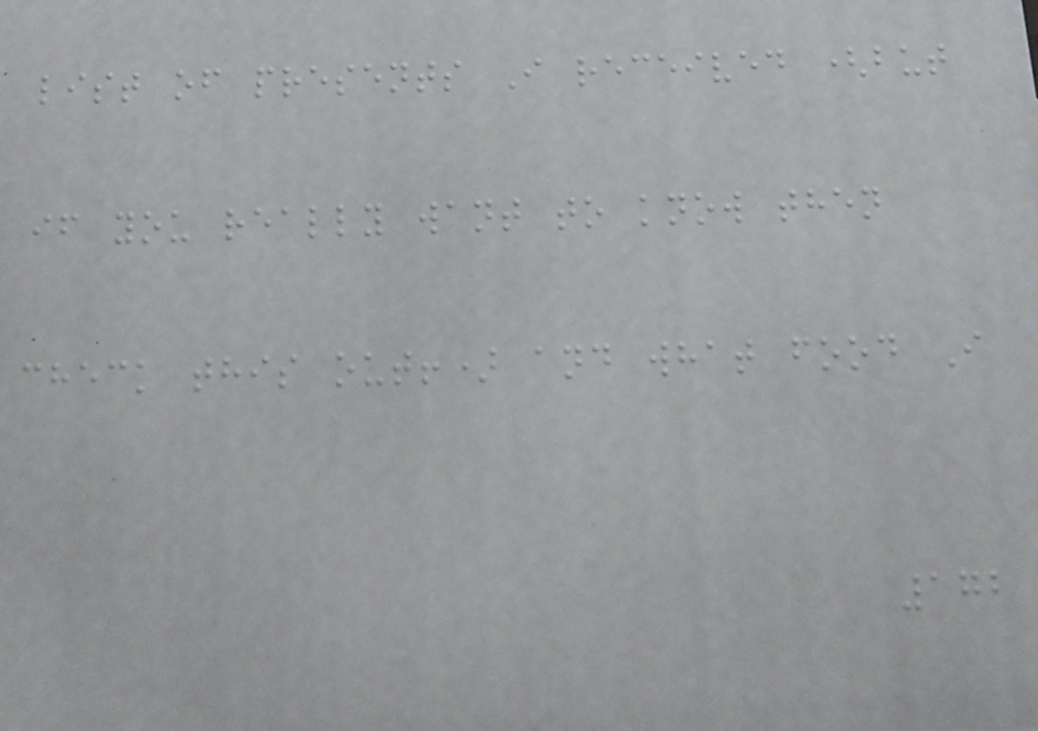list of presents I received (but
if you really want to know then
check this out!) and what food I
172
